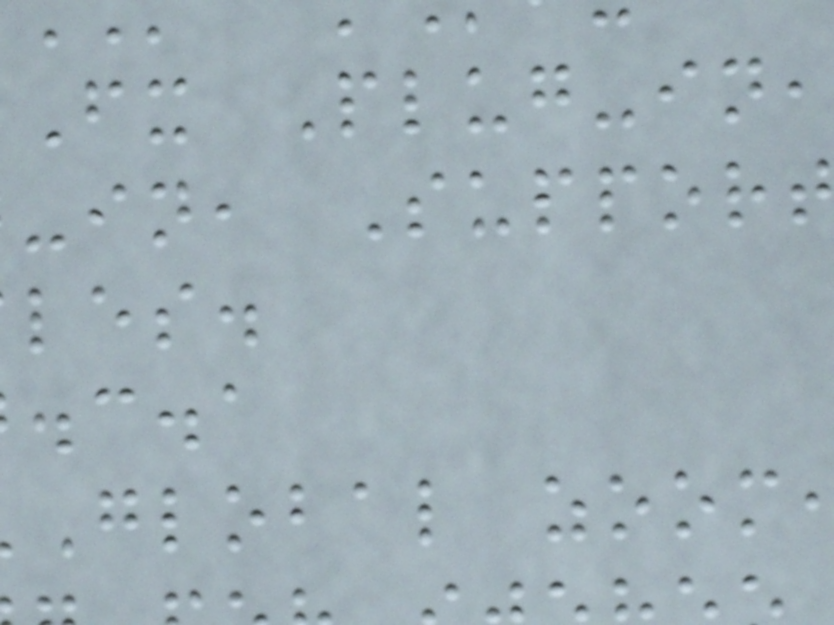fx Plug-in,
-in, Support
Global zoom
